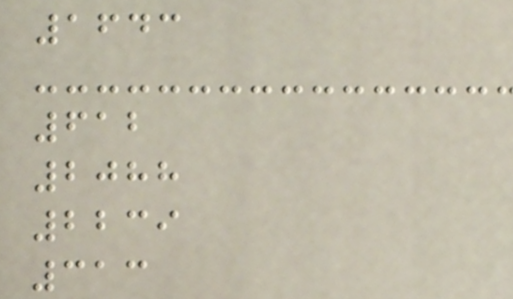1643
612
2088
2239
313
